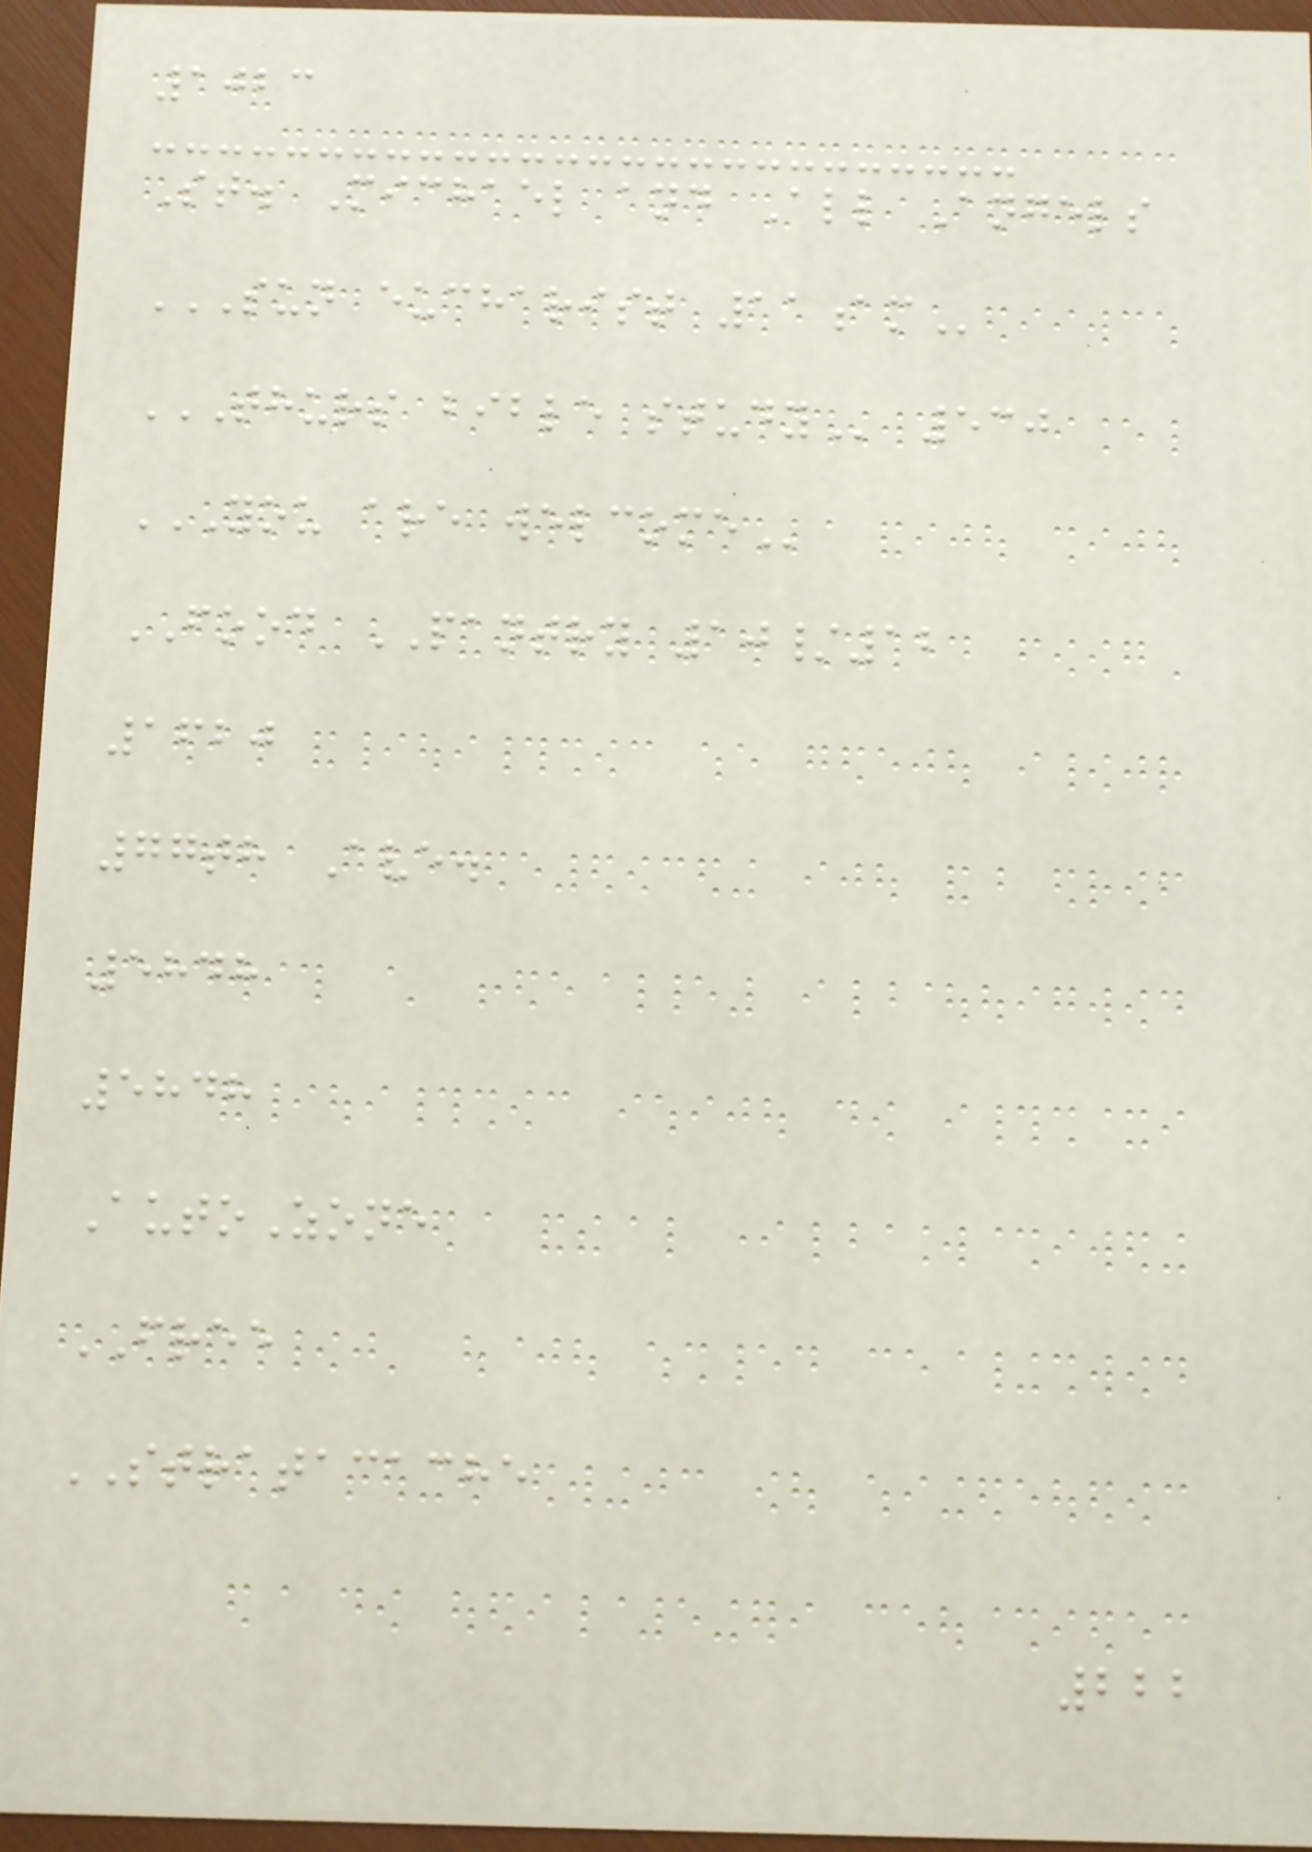1023
St. Michael and All Angels
SUN EUCHARIST 11AM
THURS BIBLE STUDY 530
YOU ARE WELCOME
FOOD PANTRY 10/12
1620
77th Ave.
5848
5848
AutoZone
FREE
STRATACACHE
222
